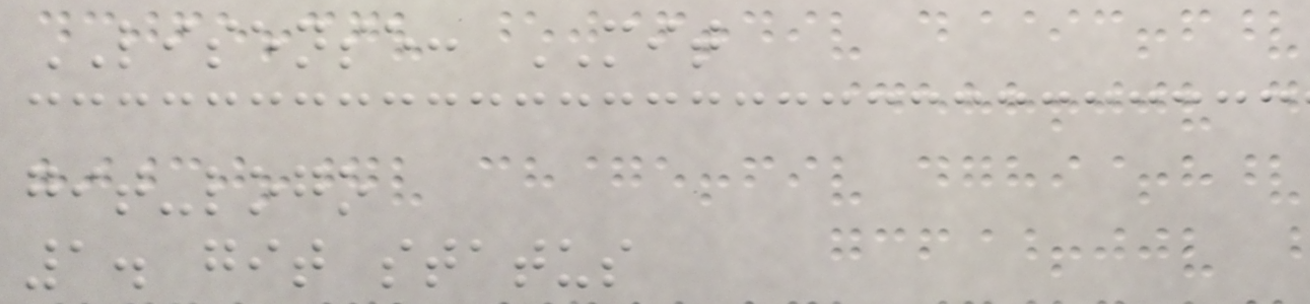LISENSE: MIT
git-logo
1. git status
